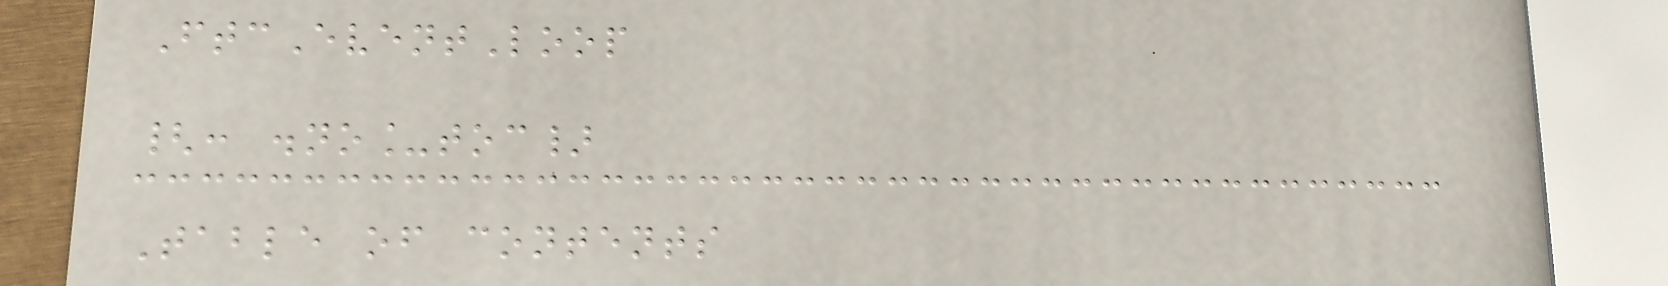FtcEventLoop
{: .no_toc}
Table of contents
